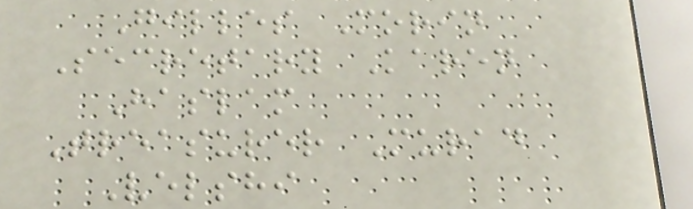Gilles Morin
Secretary Karen
Haslam
Treasurer Murad
Velshi
